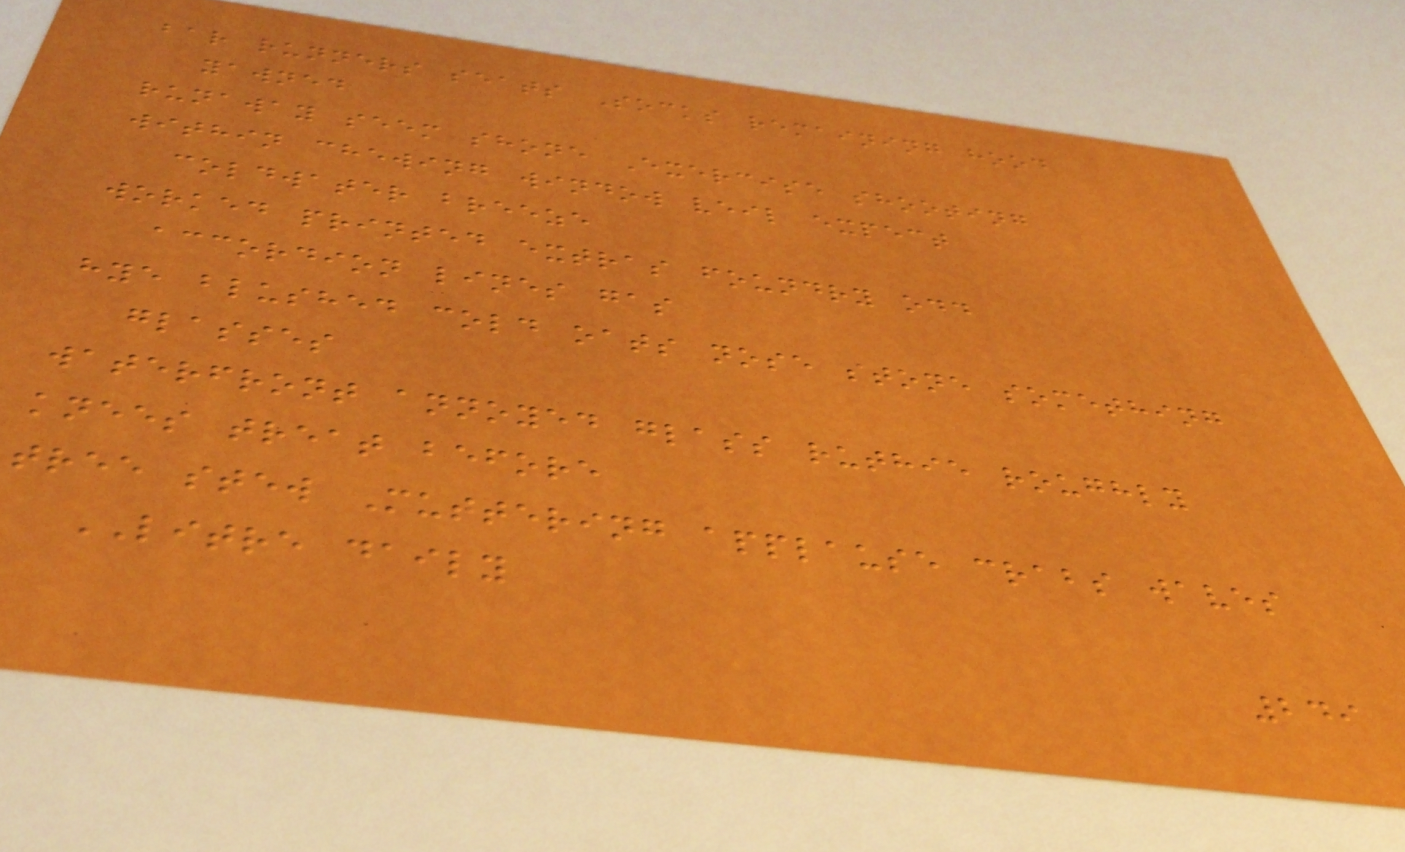bar runners seats Socks remaining hood
yawned
runaway seem shone Exercise shooting
within chewing window veil expect
coldwater breeze
worked printed extras foundry odd
accordion lines gas
hye blushed cold oats nose stone something
glasses
waterfront annoyed glass ruthie roughly
knees treat before
tree stew Muttering applause crabs waves
LITRE daily
249
